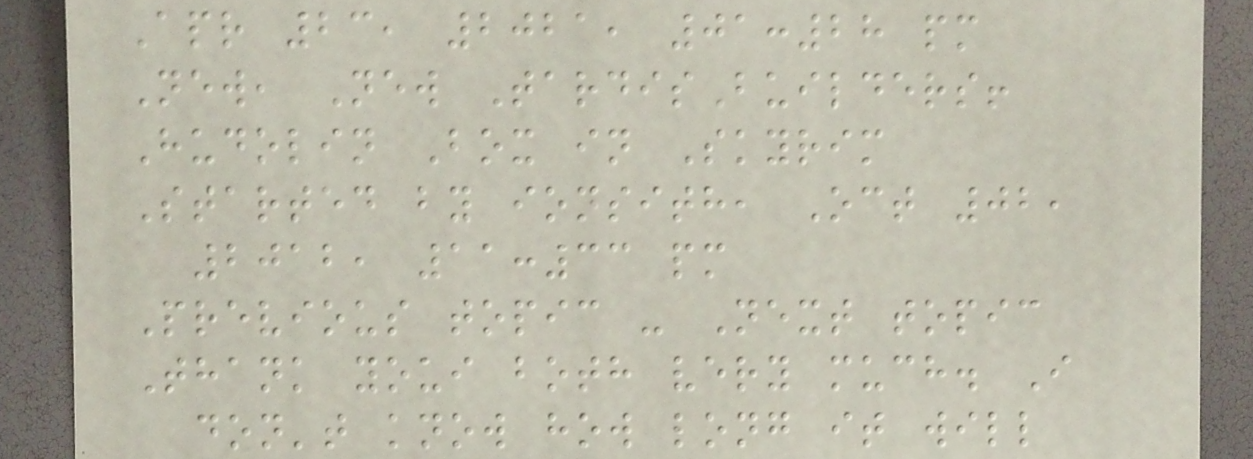Apr 23, 2021, 01:28 pm
New, New TardisBuilders!
Hudolin Box in Skyrim
Started by ionsith, Oct 02,
2012, 11:33 pm
Previous topic - Next topic
Thank youi both very much. I
don't know how long it will
